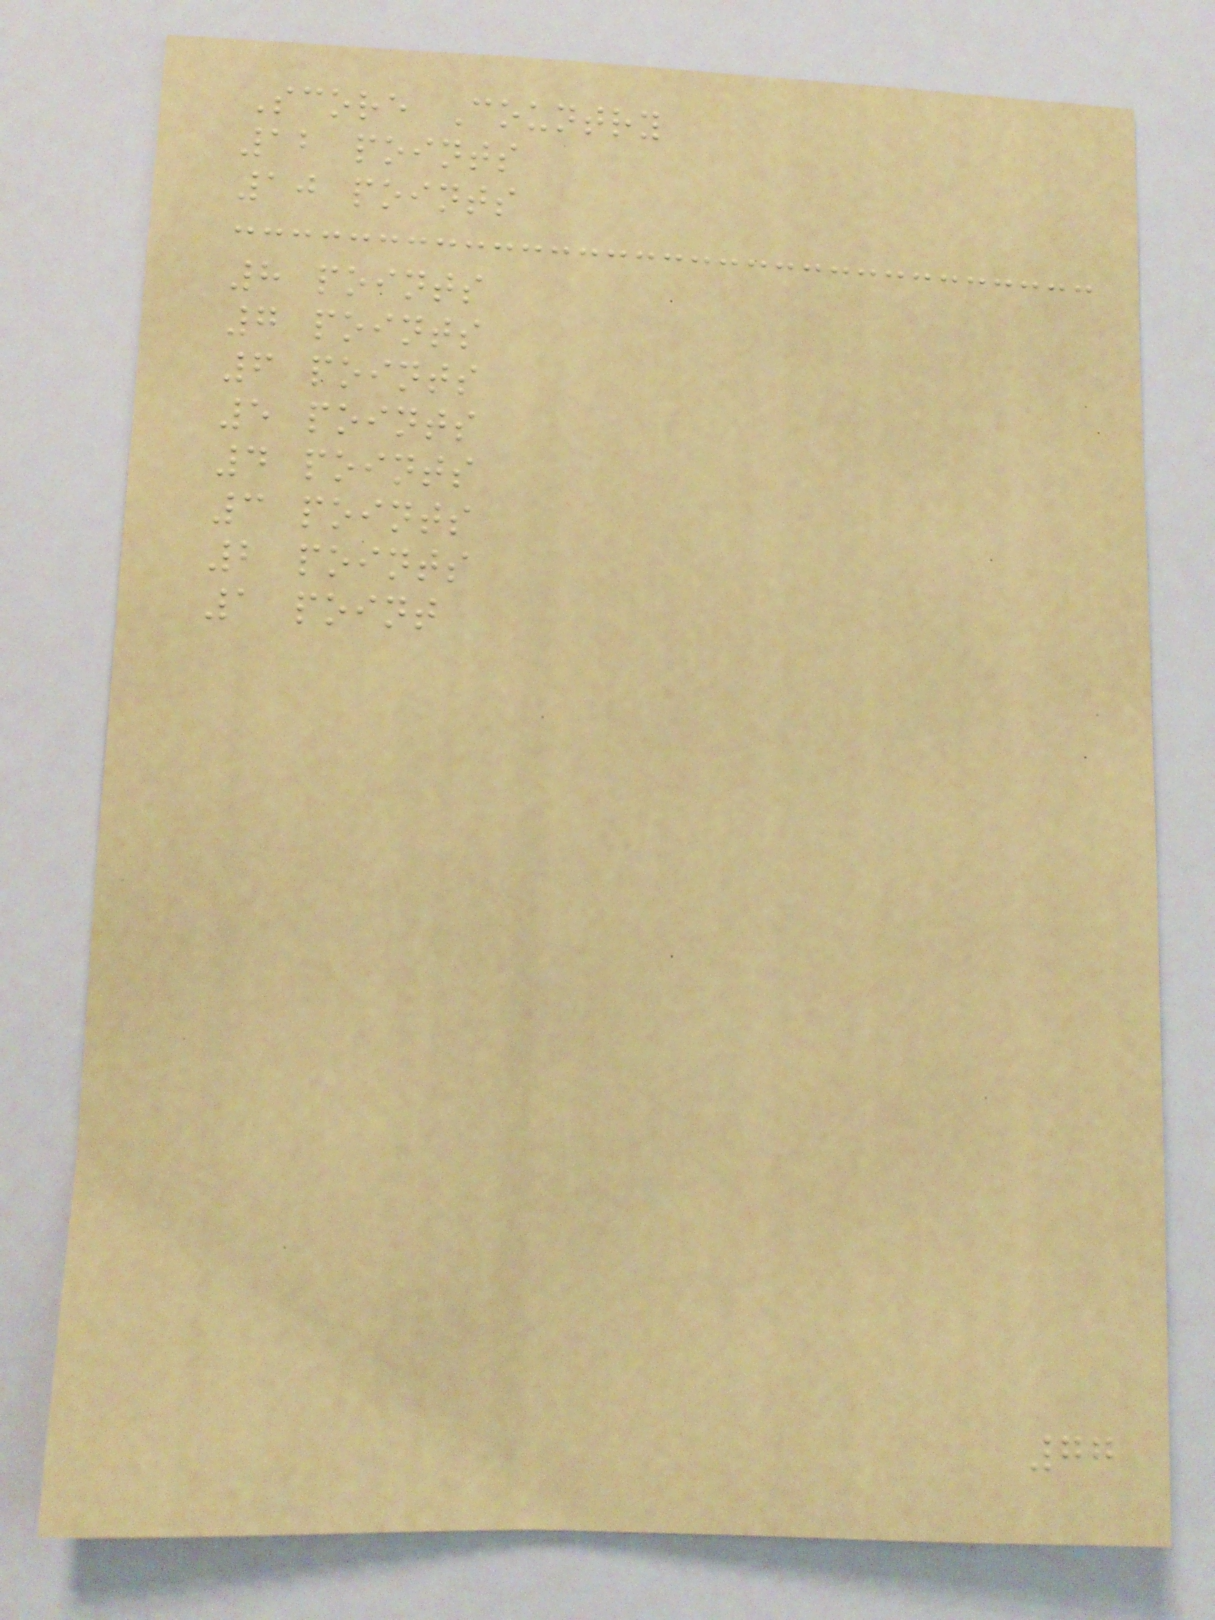Score Country
12 points
10 points
8 points
7 points
6 points
5 points
4 points
3 points
2 points
1 point
77
